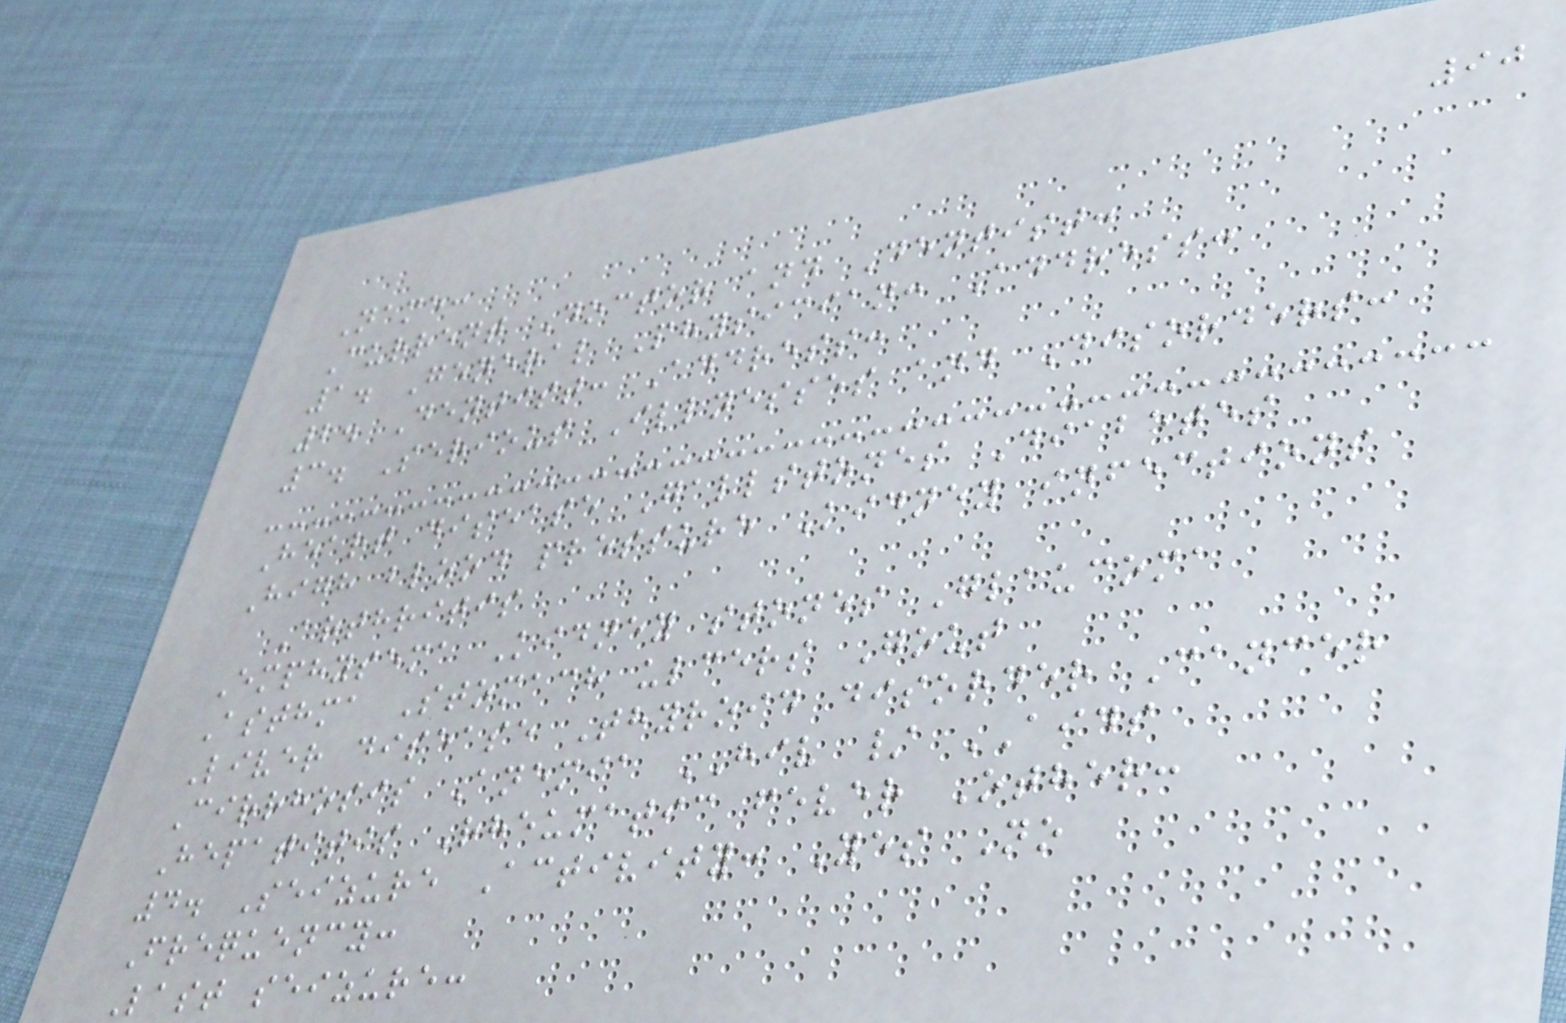90
Name:
Current Doctor and Dentist:
1. General Physician: Address:
2. Dentist: Address:
3. Serious Illnesses and Disorders:
Heart disease Gallstones Diabetes
High blood pressure Kidney infections
Arthritis
Emphysema Kidney stones Glaucoma
Asthma Stomach ulcers Gout
Liver disease Thyroid disorder Cancer
Cirrhosis Anemia HIV / AIDS
Hepatitis Rheumatic fever Other:
4. Seizure Activity: Yes No
Frequency:
Last seizure:
